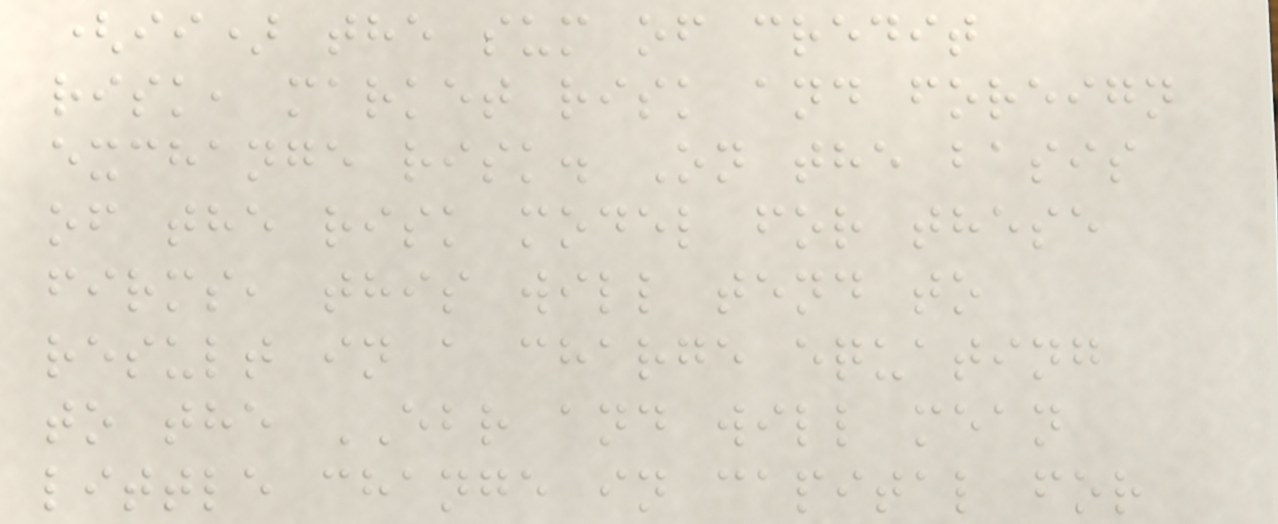(ii) the sum of credit
risk, market risk and foreign
exchange risk. On the basis
of the risk model for these
firms, this will tend to
result in a charge equating
to the EBR and will mean
little change in capital for
